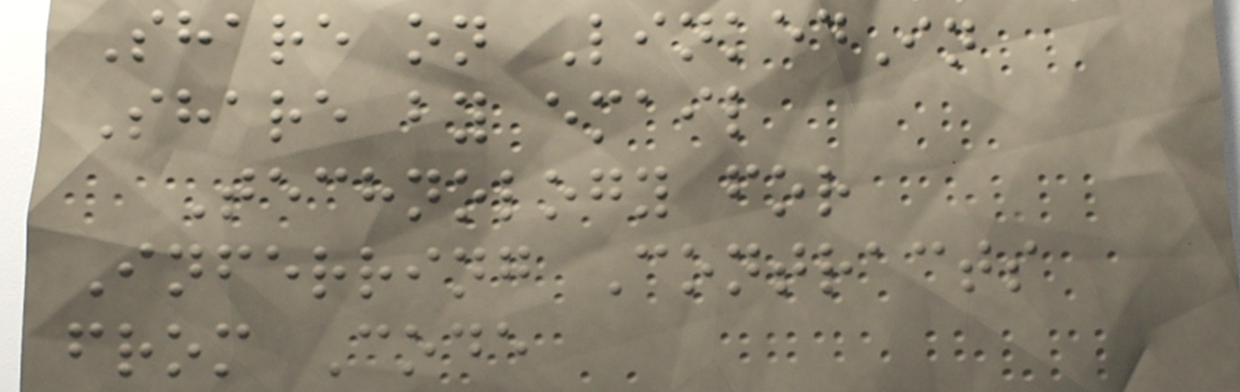Share on LinkedIn
Share by email
Technology for
Inferring Contracts
from Code
